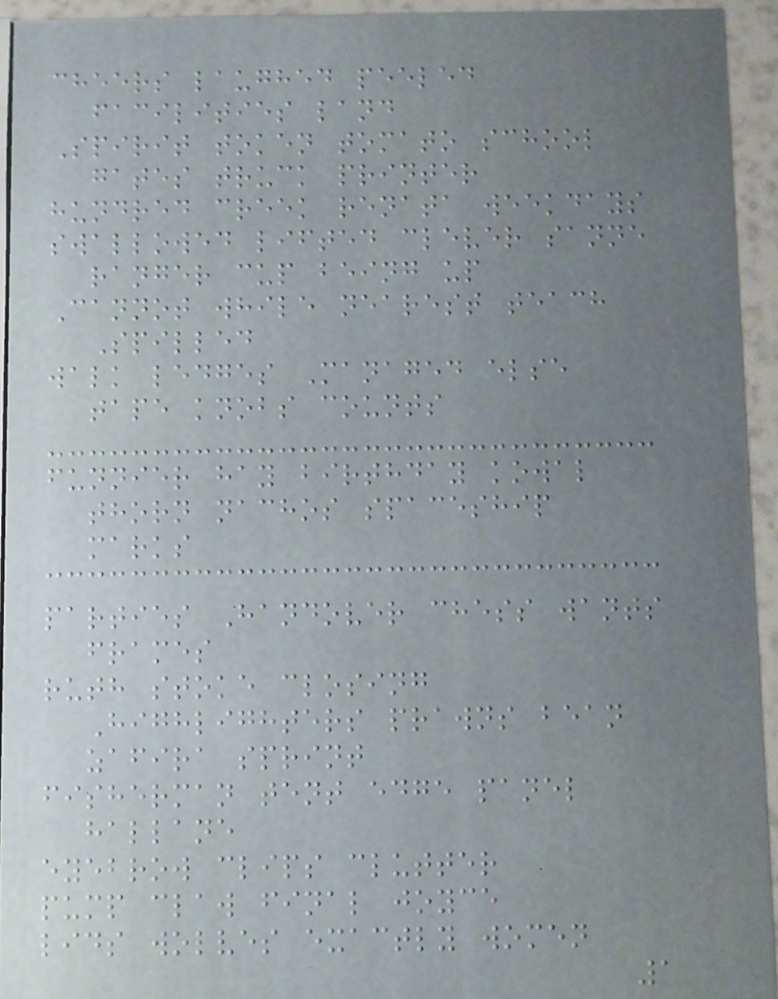cheers laughed peeled
facilities land
Spirit token tomato school
gates truck printer
hundred creek renata weekdays
swallowed lifted clever sanne
ranger cup being up
Cannot while nearest teach
Spilled
walk ledges Managed else
tape knobs counts
funnier hay birthday kowal
thorn nachos spaceship
marks
parties Handover chess wants
frames
ruth stoke closing
Highlighters prawns bean
zafira sprint
fisherman tent edge panel
hallane
eyebrow clips clutter
pump claw final joyce
lids wolves exactly women
1
